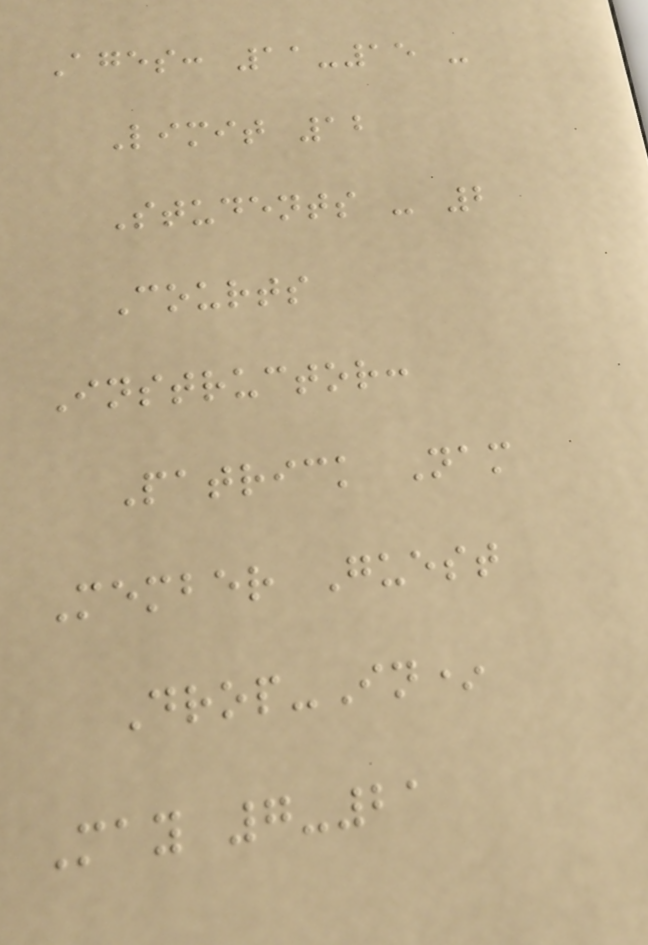Ages: 11-15 -
Limit 12
Students - 2
Courts
Instructor:
Patrick Nam
Member Guest
Drop-In*
May 7-21
